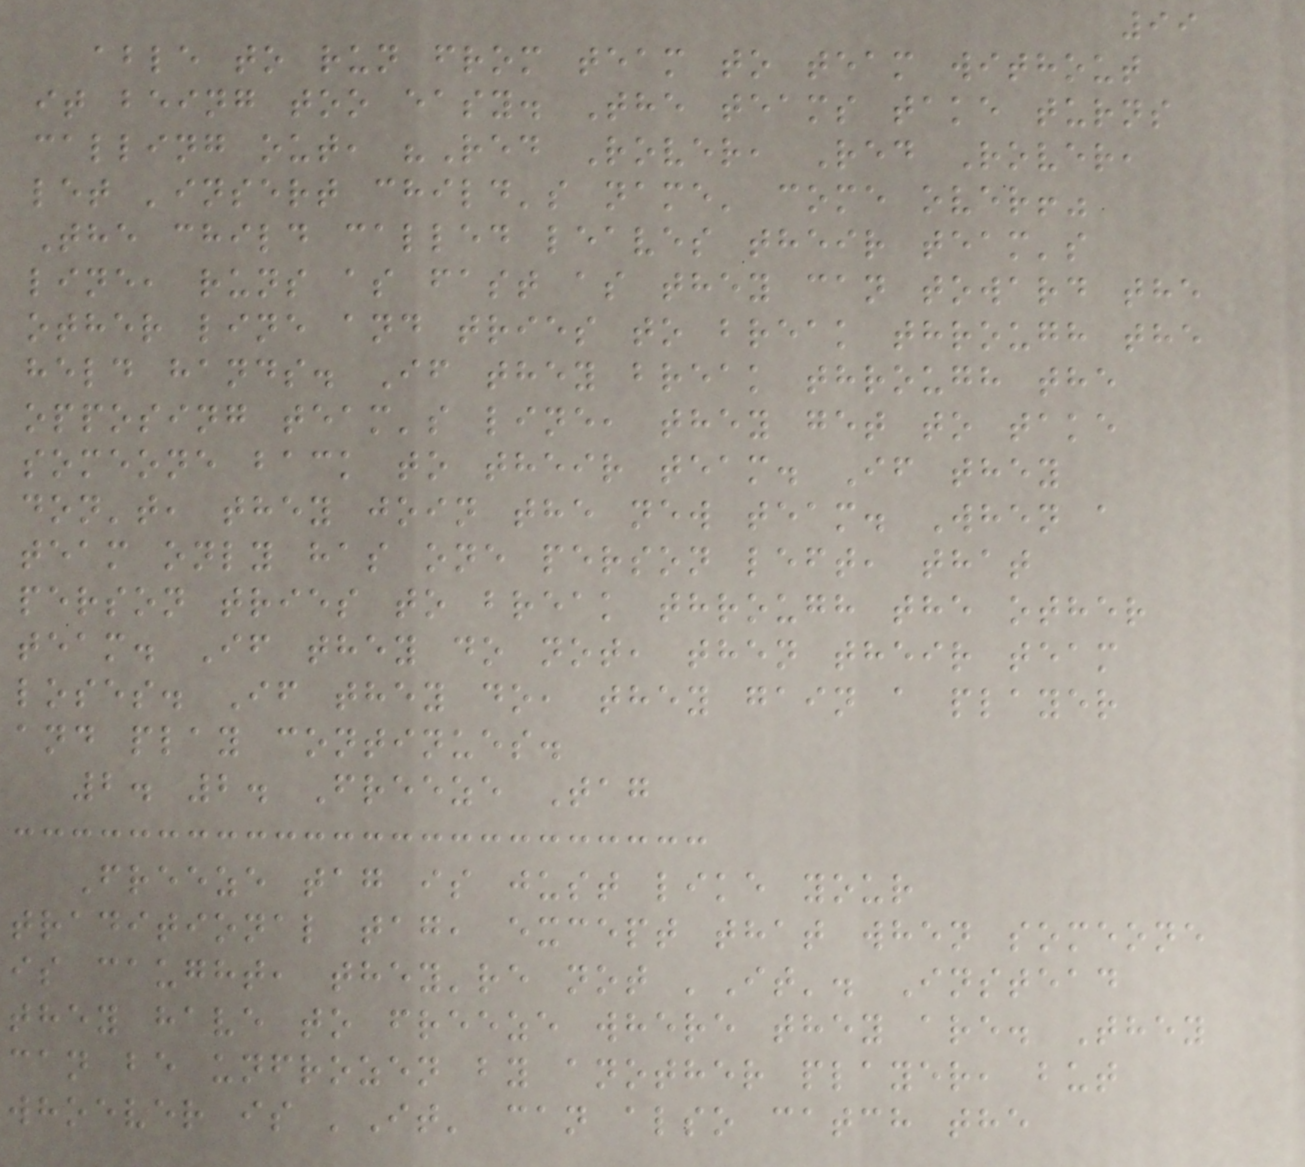99
able to run from team to team without
it being too easy. The teams take turns
calling out, "Red Rover, Red Rover,
let 'insert child's name' come over!"
The child called leaves their team's
line, runs as fast as they can toward the
other line and tries to break through the
held hands. If they break through the
opposing team's line, they get to take
someone back to their team. If they
don't, they join the new team. When a
team only has one person left, that
person tries to break through the other
team. If they do not, then their team
loses. If they do, they gain a player
and play continues.
2. 2. Freeze Tag
Freeze tag is just like your
traditional tag, except that when someone
is caught, they're not 'It'. Instead
they have to freeze where they are. They
can be unfrozen by another player, but
whoever is 'It' can also catch the
